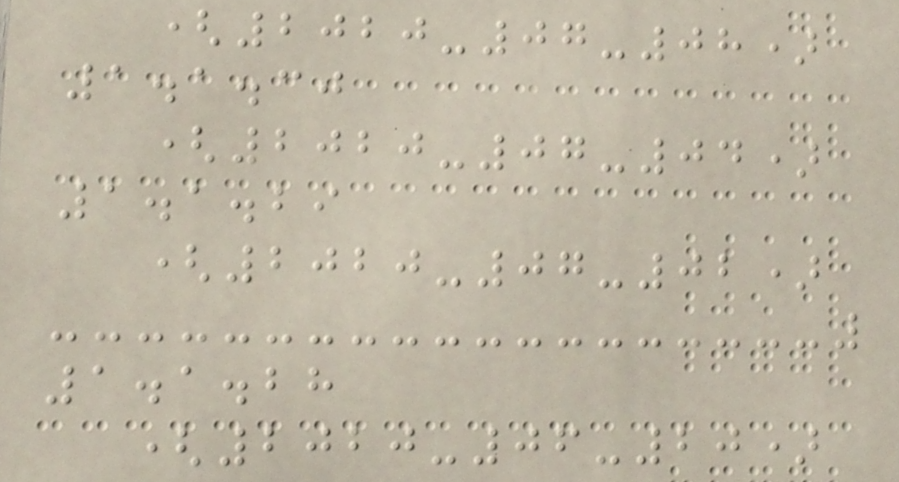(2020-07-08)
1.1.30
(2020-07-04)
1.1.29
(2020-07-02)
1.1.28
(2020-06-20)
